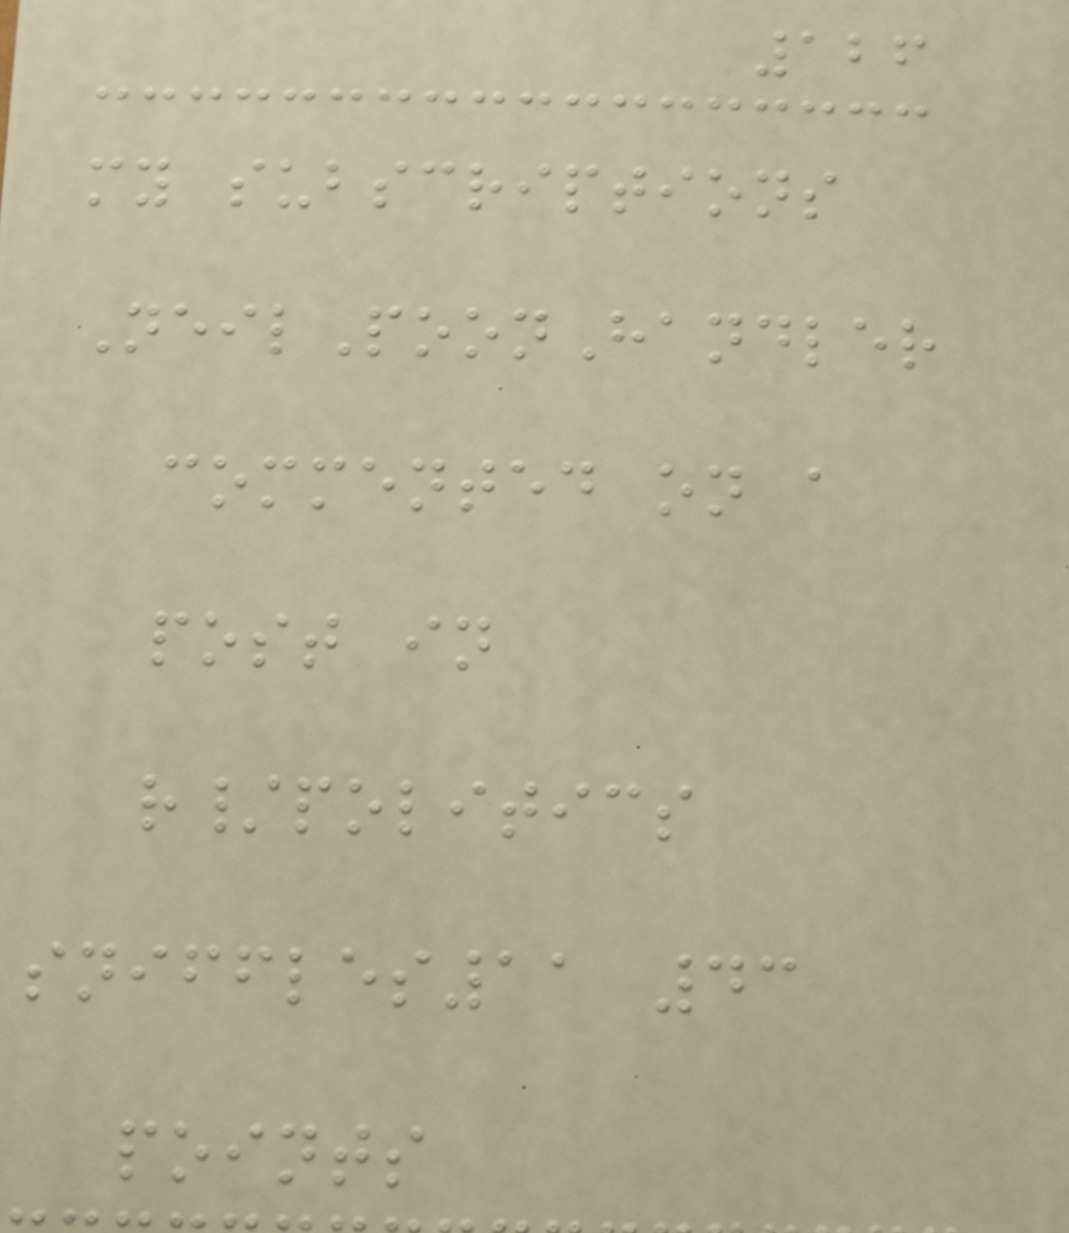126
my subscriptions
NeilPoonHandler
commented on a
post in
r/politics
sniffles11 43
points
